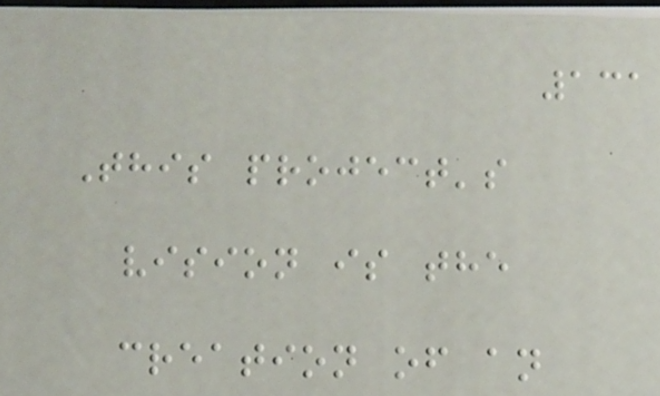131
This project's
vision is the
creation of an
